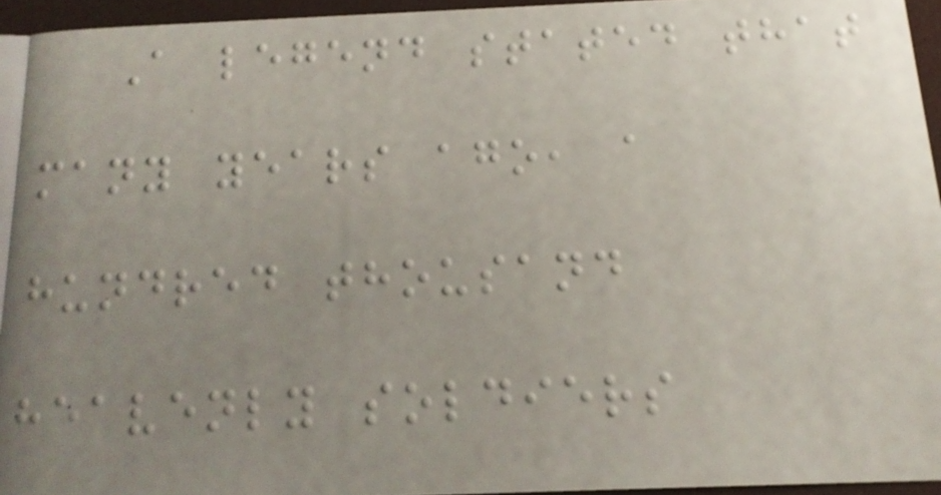A legend stated that
many years ago, a
hundred thousand
heavenly soldiers
